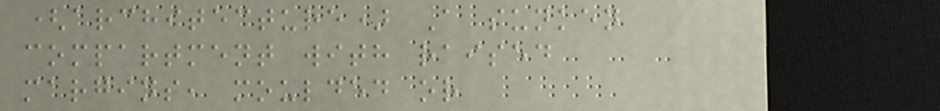(architecture) A sunken
compartment with raised
margins, moulded or
